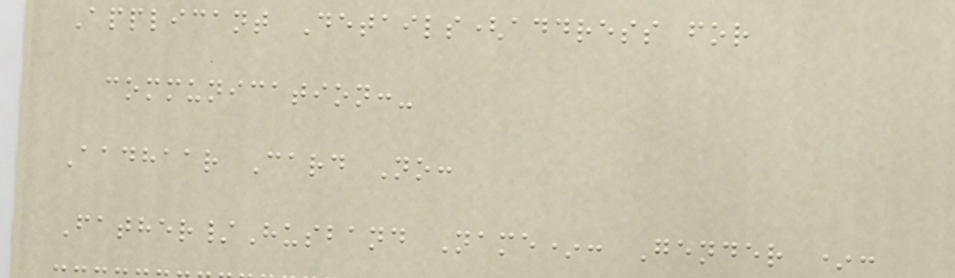Applicant Details(address for
communication:-
Aadhaar Card No:
Father/Husband Name*: Gender *:
